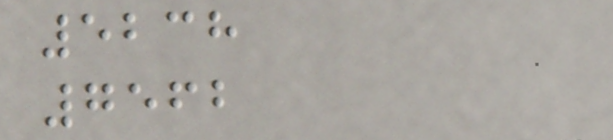5238
7562
